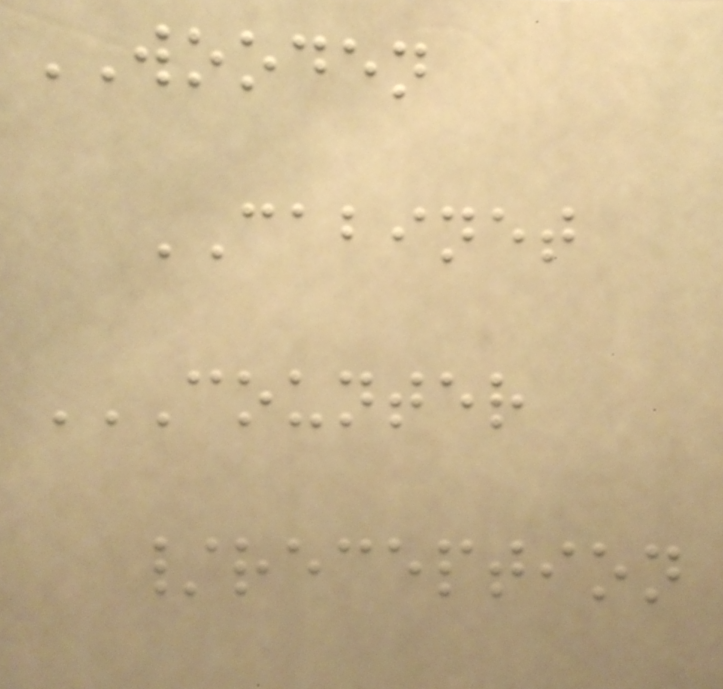WOODEN
CABINET
COUNTER
/RECEPTION
